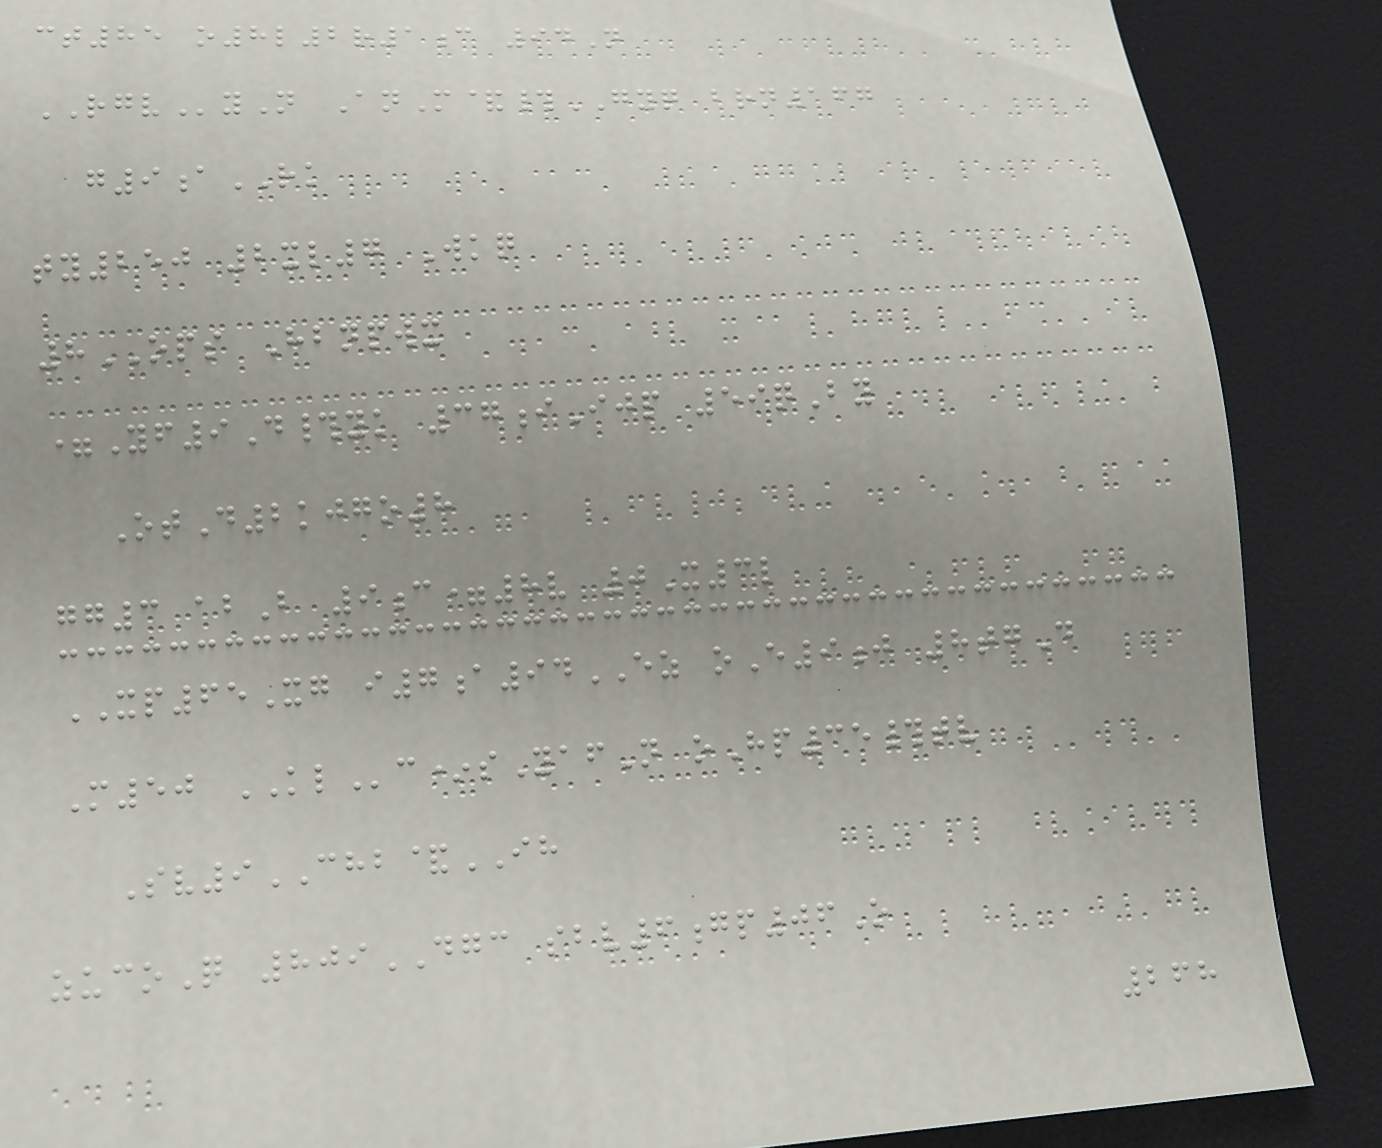ct85 o8l2r1c 94N
RGVyN AnM&#GYQ brn167
g9aRK
ty250 2xl7 Wkq
8OPS Hbnpwx
=Yf9D#yk 37iIjp 59qBy
OtD2kjgo8
gg3 abB 9c=8v 0X3l
XP65Xg i7a94EZ oE9j 8tgD
M50 KLc*sYafN oHp35#tv
Sv9CHB&IH
zucoQ 809DGC sbv6gp06O
268
